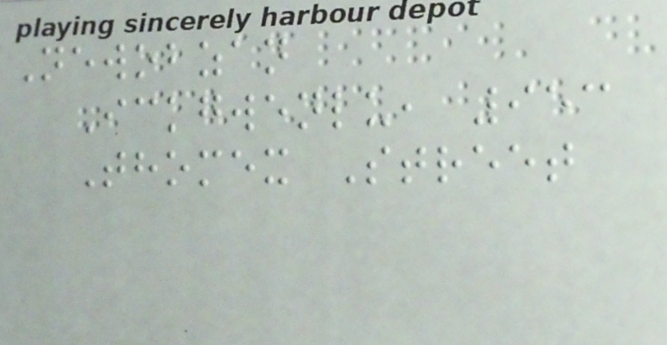Newobzan
Ickgwenlu, 953
Thomex Street
